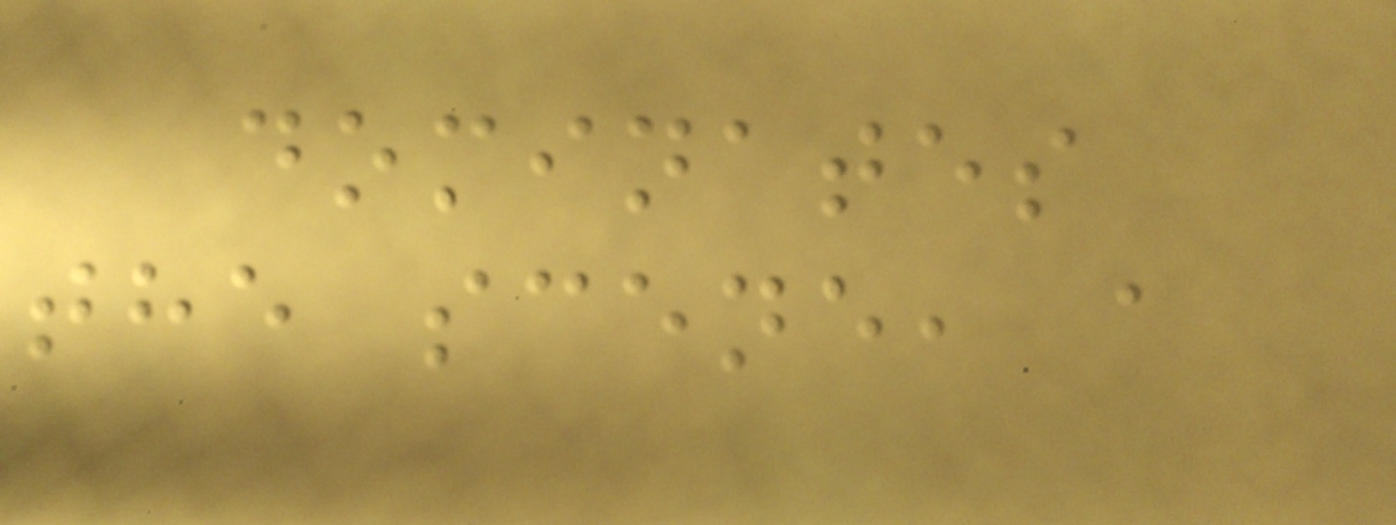dominates
the scene, a
